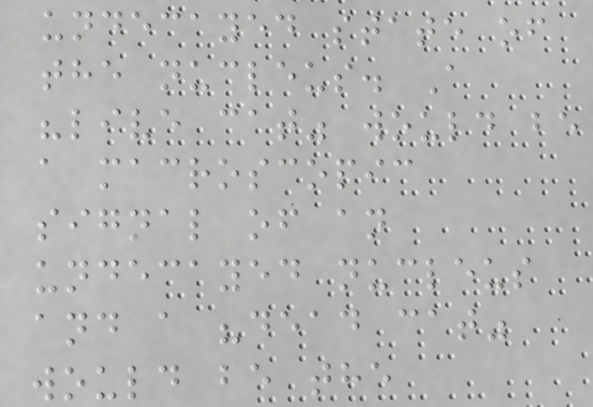undecayed state of
the nucleus. A
"live cat" would be
a macroscopic
signal of an
undecayed nucleus
and a "dead cat"
would be the
